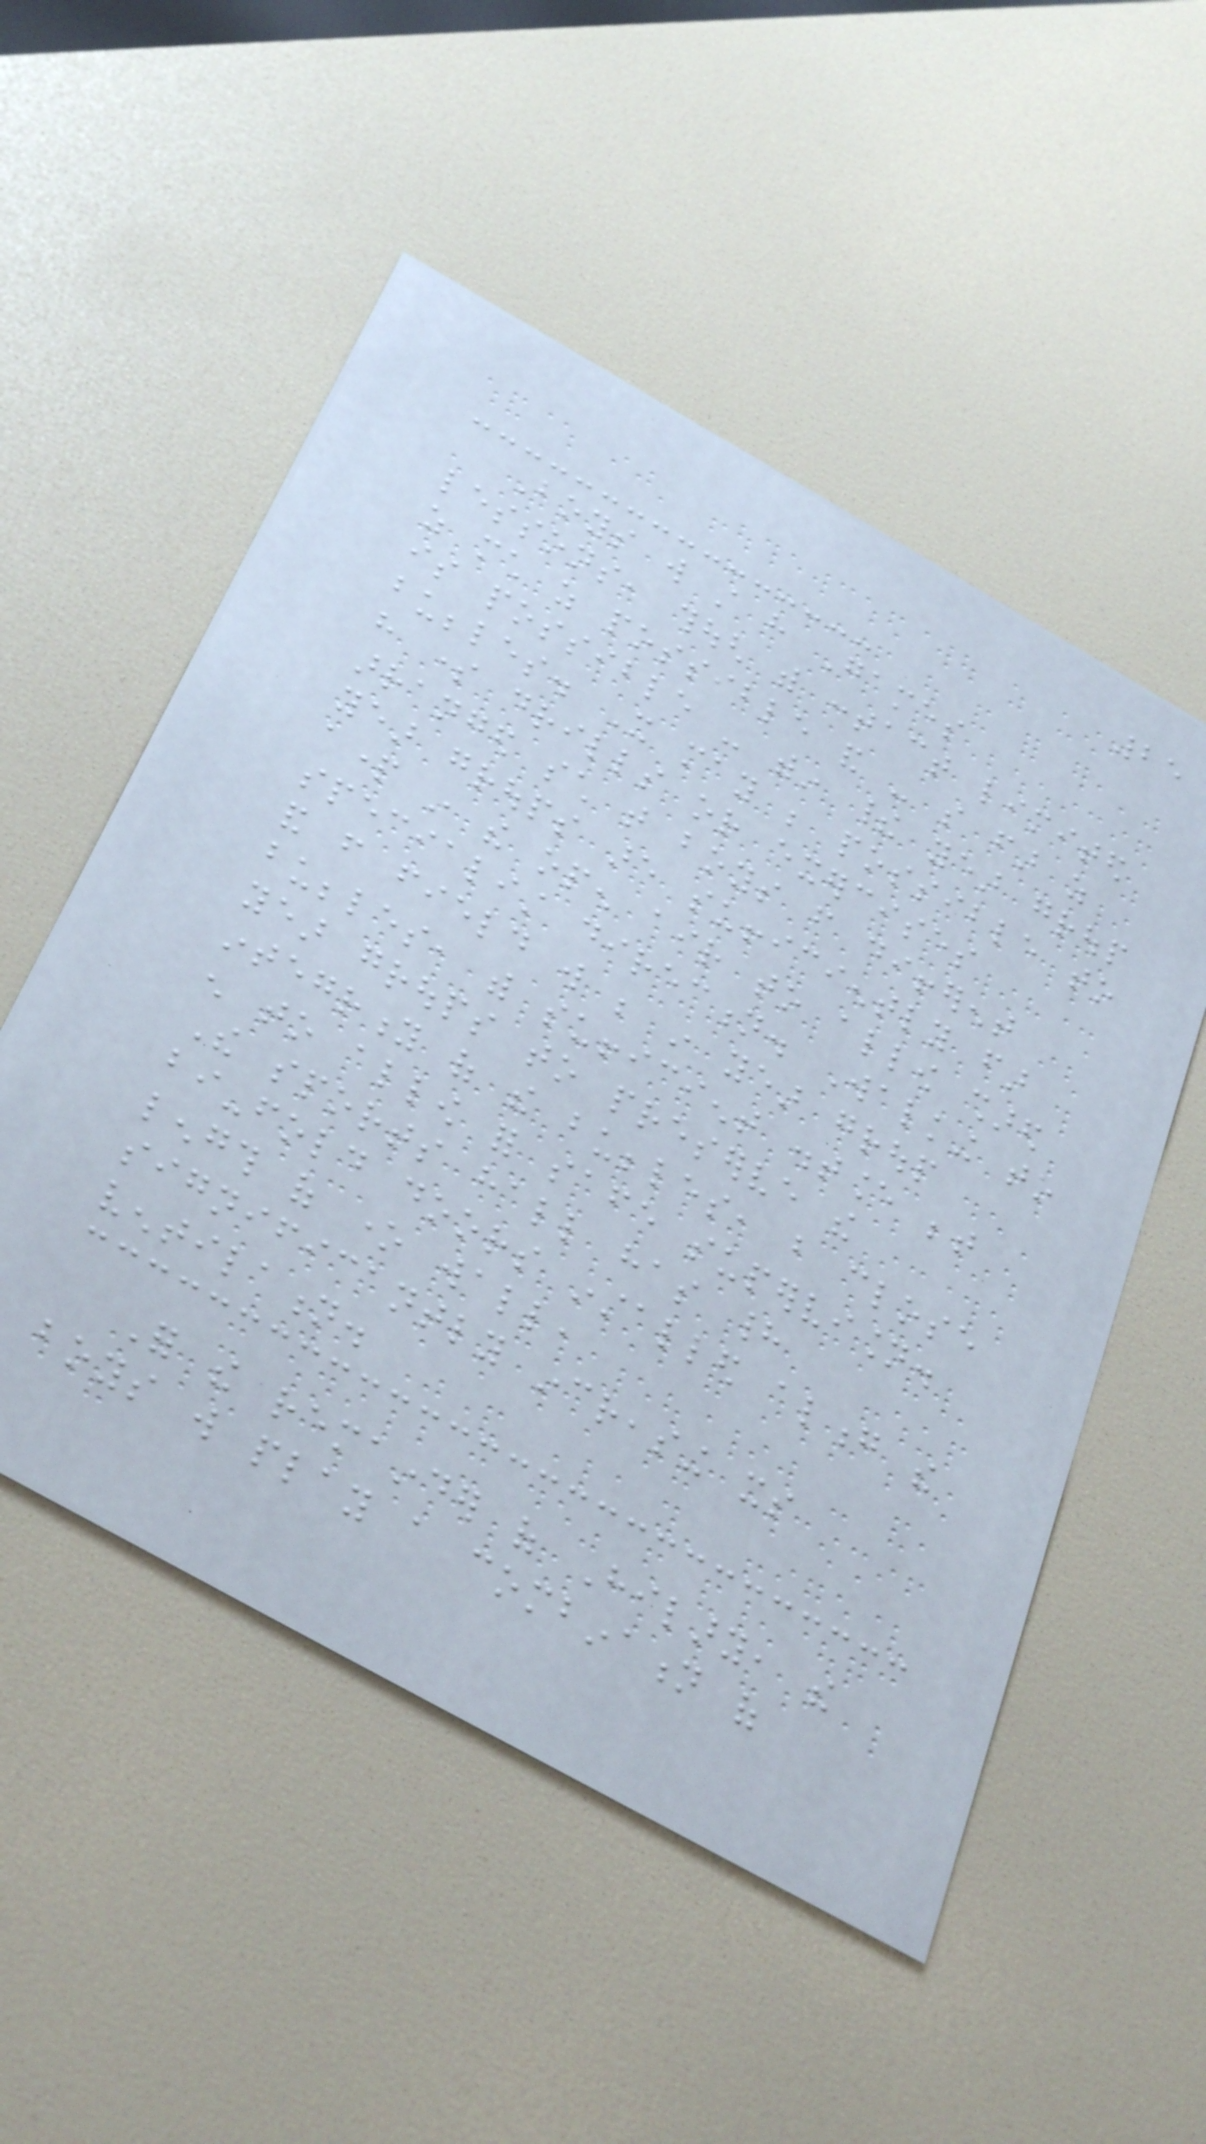25
Boys will still have Games
lessons, though with contact limited
as much as possible and - so far as
is possible - within their year group
bubbles. It may be possible to
have some drills or exercises
arranged such that boys from different
year groups are sufficiently far
apart in the open air to allow shared
specialist direction. Walking to
and from field will be in year group
bubbles, with sufficient distance between
year groups to preserve the
integrity of the bubbles, but close
enough to allow for safe supervision.
The sports hall has had
bi-fold doors installed along the
length of one wall,
significantly increasing its
ventilation.
For the remainder of Hilary, the
boys will play a combination of
